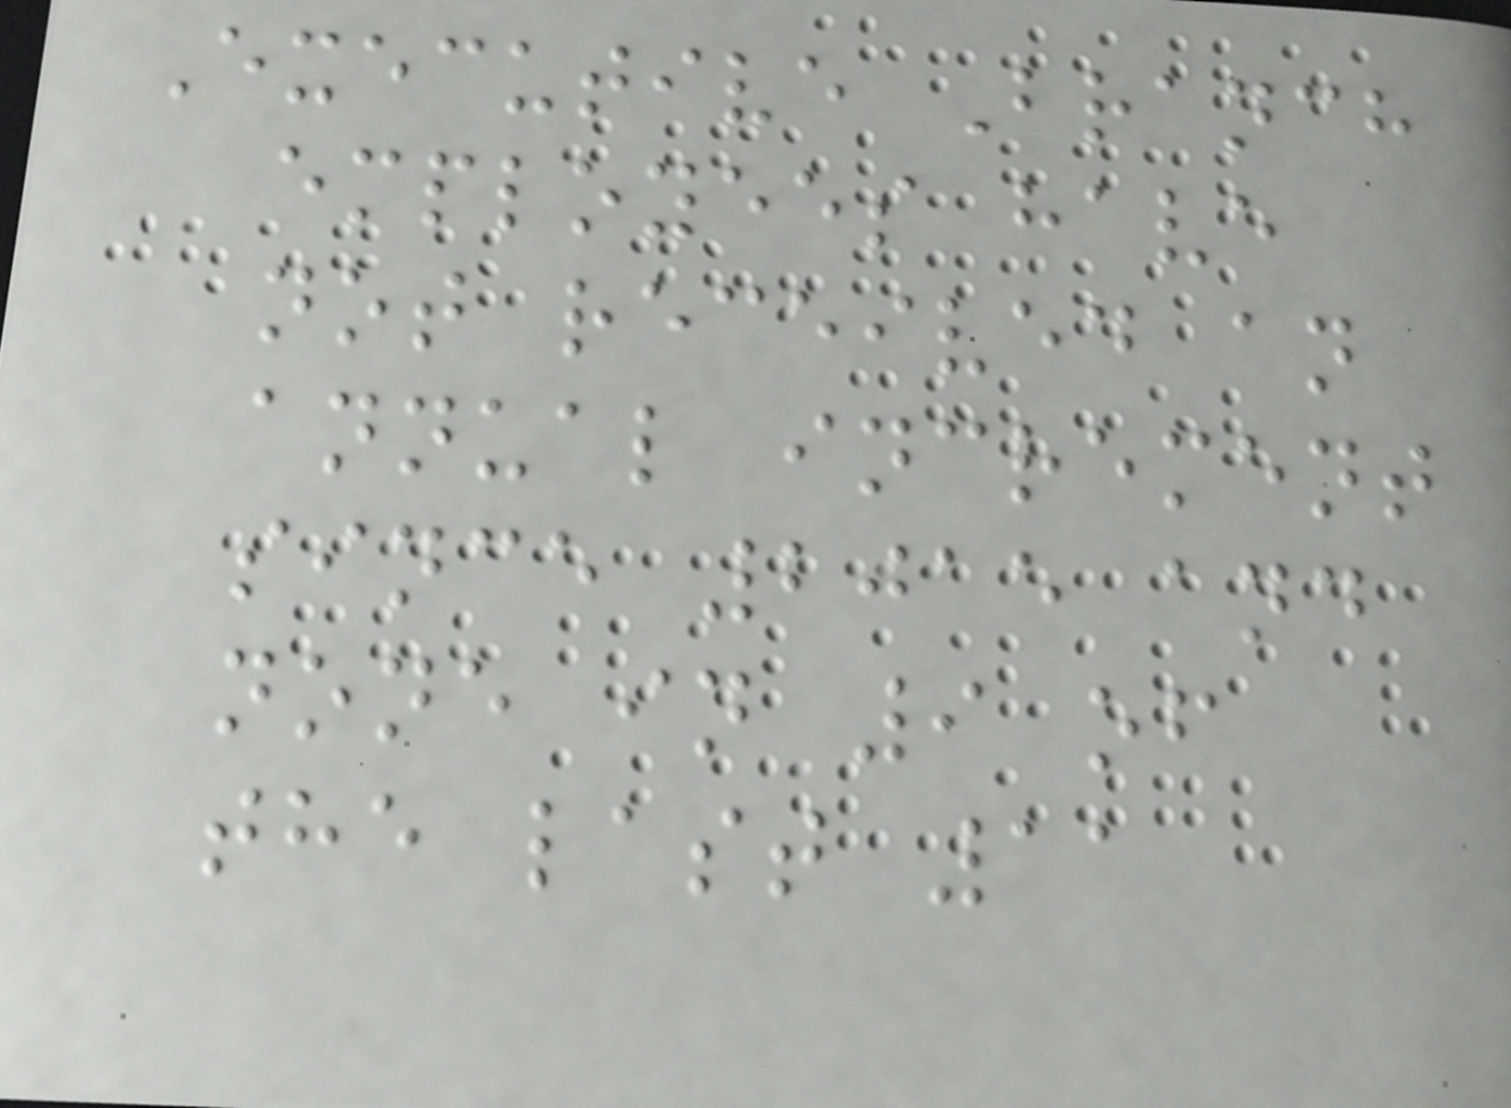Executive Branch
employees have
not received an
annual increment
since 2015 and
none in 9 of
the last 11
